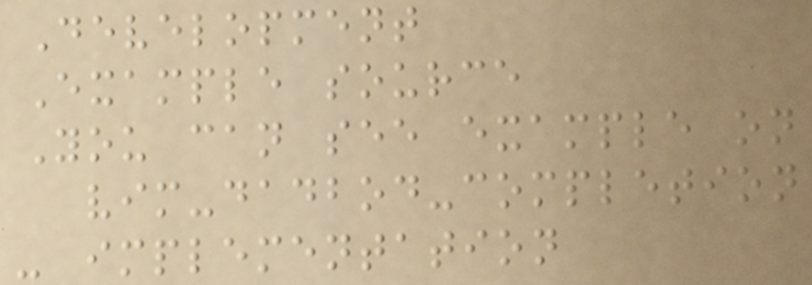Development
Example source
You can see example on
vim-dadbod-completion
- implementation
